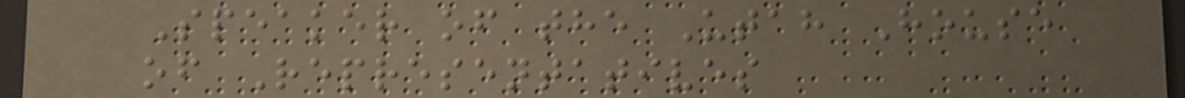Speaker of the Utah House
of Representatives
